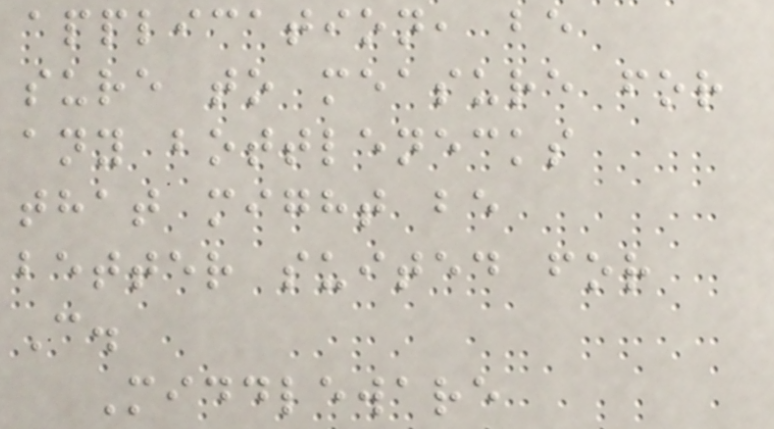application, be
sure to measure for
any bottlenecks
that might be
better suited for
C.
Middleware
